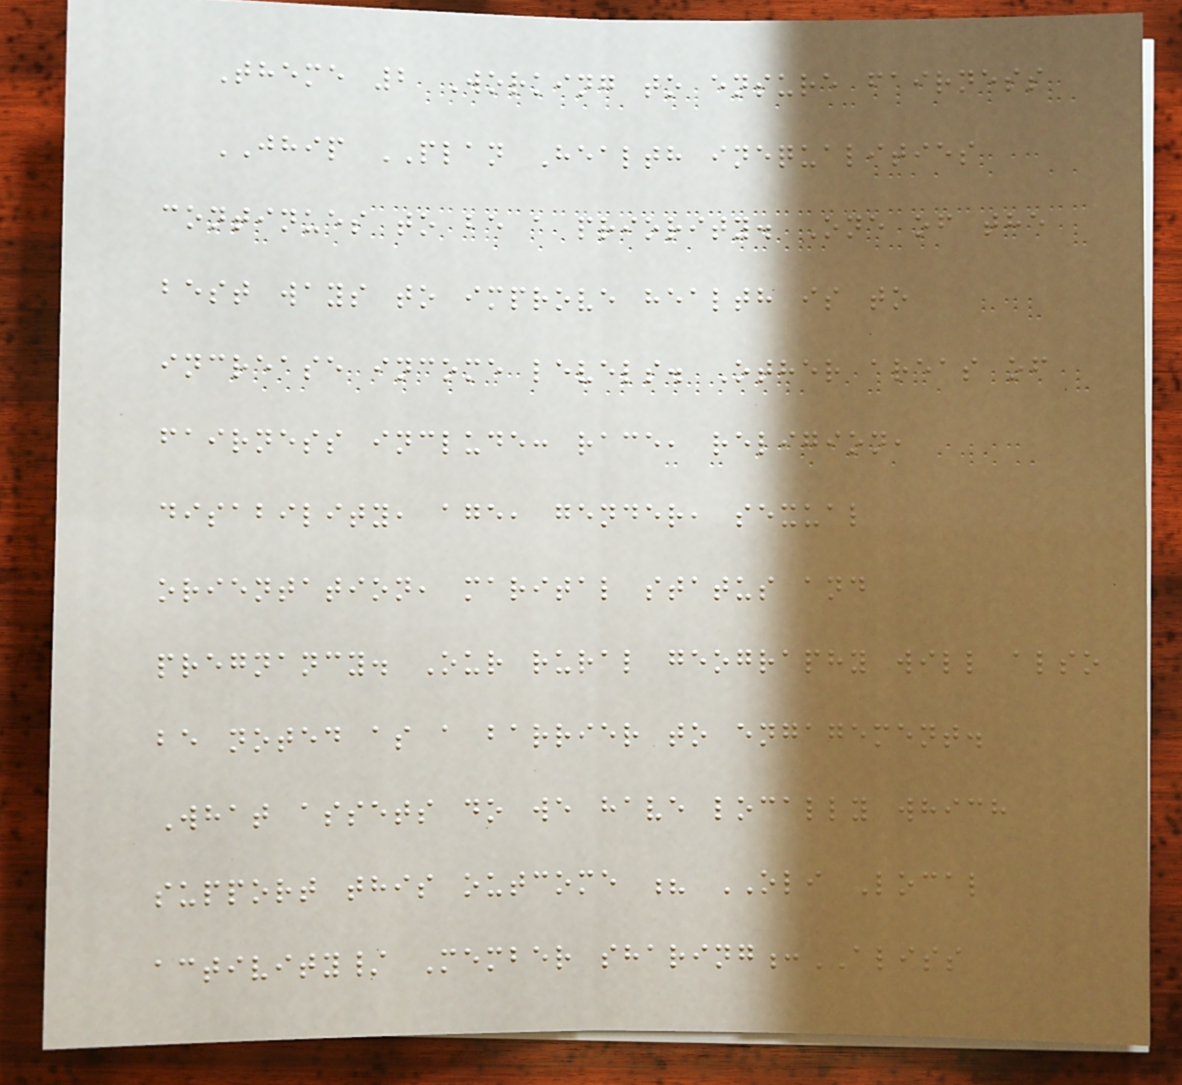Theme 2 Working to ensure fairness
JHIP PLAN Health inequalities
continues to be a priority. One of the
best ways to improve health is to
increase income levels. Other areas of
fairness include: race, religion,
disability, age, gender, sexual
orientation, marital status and
pregnancy. Our rural geography will also
be noted as a barrier to engagement.
What assets do we have locally which
support this outcome ? OLI Local
activity/ Member sharing:ALISS
